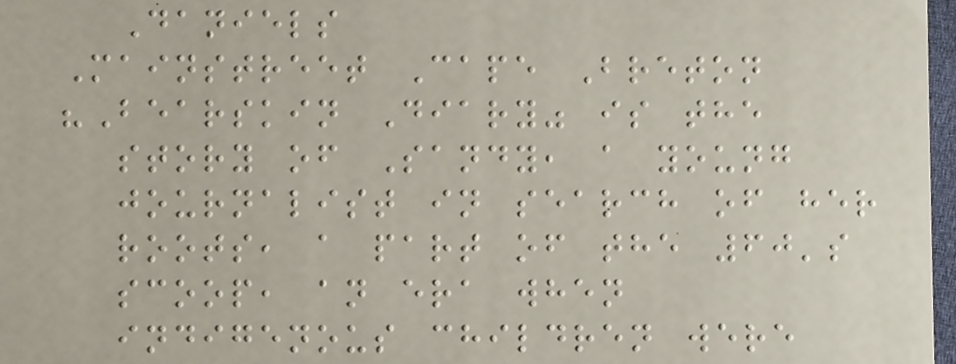Daniels
Mainstreet Cape Breton
"Bearskin Diary" is the
story of Sandy, a young
journalist in search of her
roots, a part of the 60's
scoop, an era when
indigenous children were
